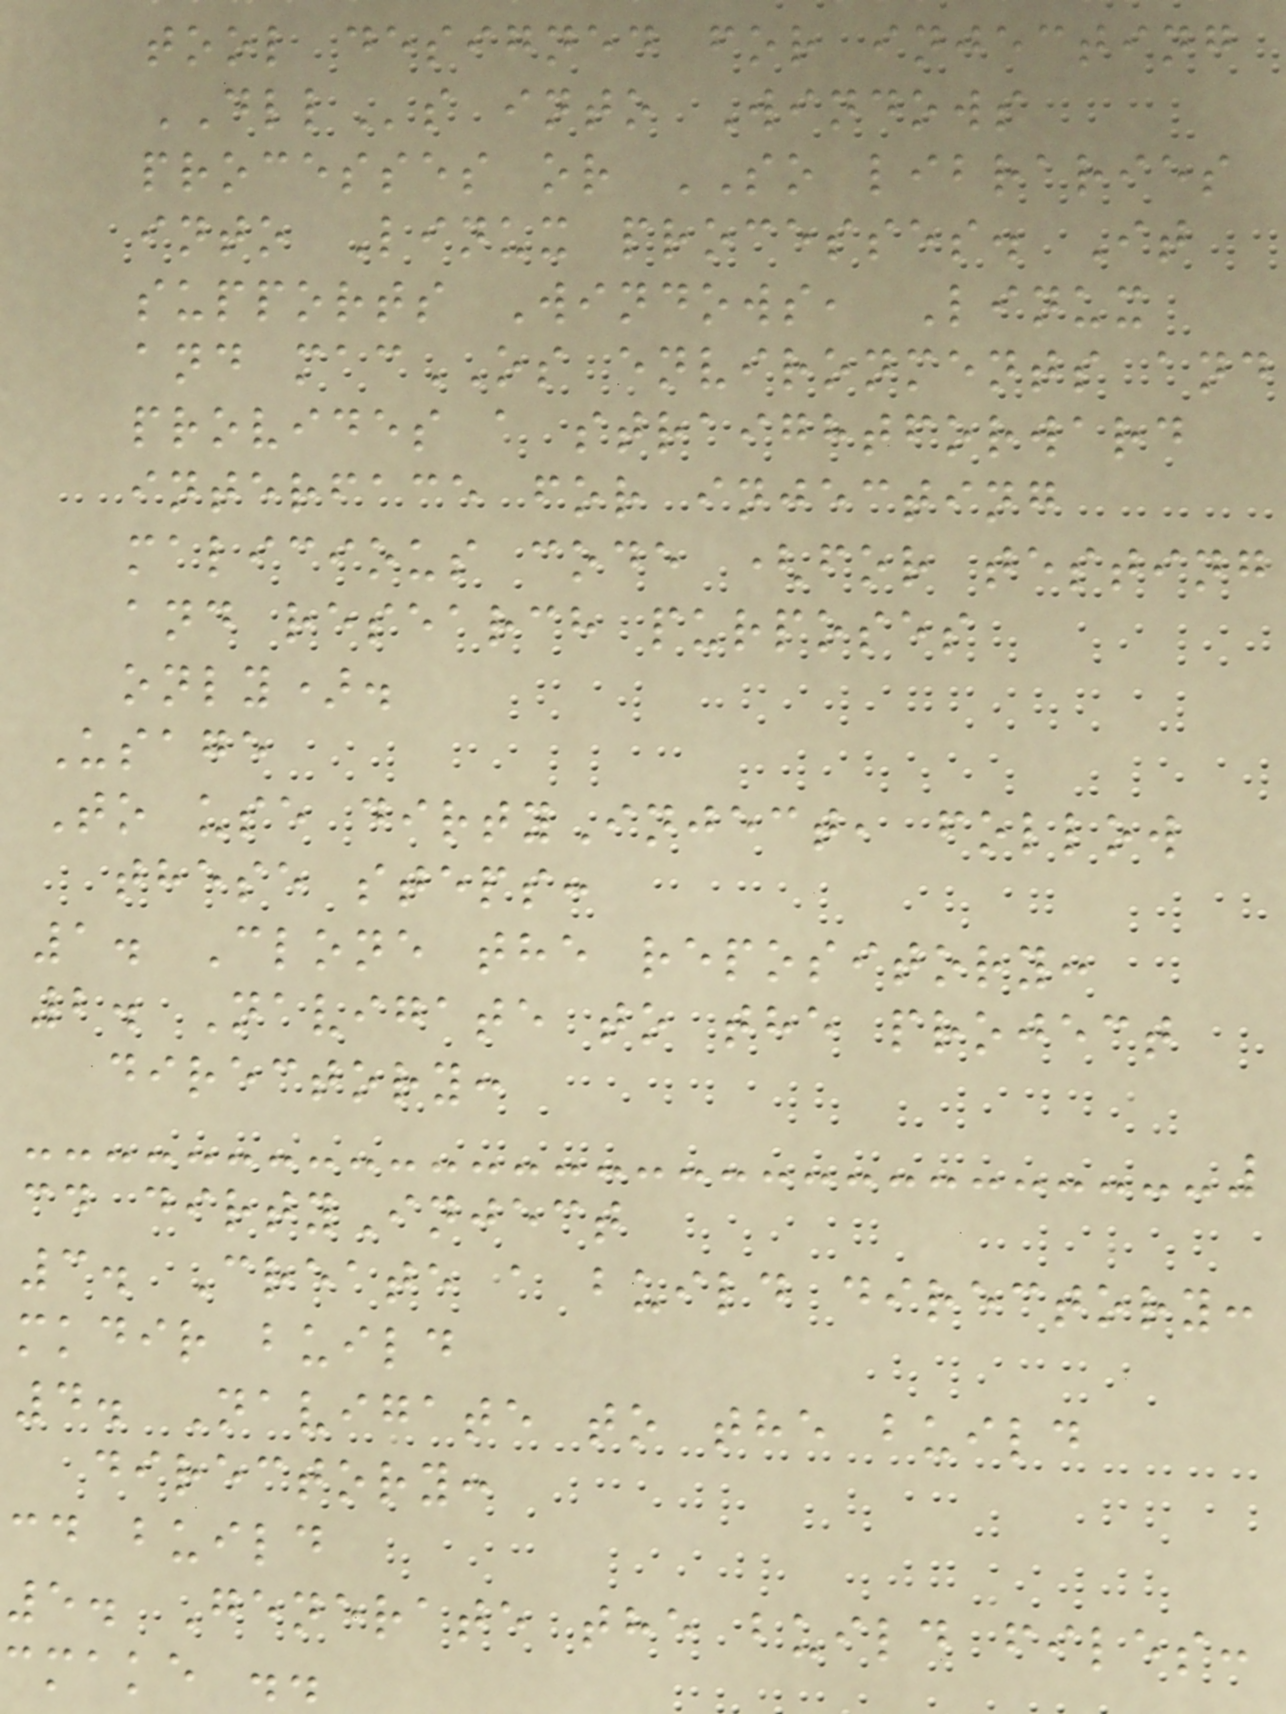tool designed for injecting
DLLs into Windows
processes or SO libraries
into Linux processes. It
supports Windows, Linux
and macOS environments and
provides a straightforward
interface for injecting
malicious code (for testing
and research purposes
only).
Usage
To use dirtyInject, follow
these steps:
1. Clone the repository:
2. Navigate to the project
directory:
cd dirtyInject
3. Create a build directory:
mkdir build
4. Navigate to the build
directory:
cd build
5. Generate the build files:
cmake ..
